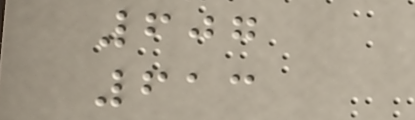607
613
